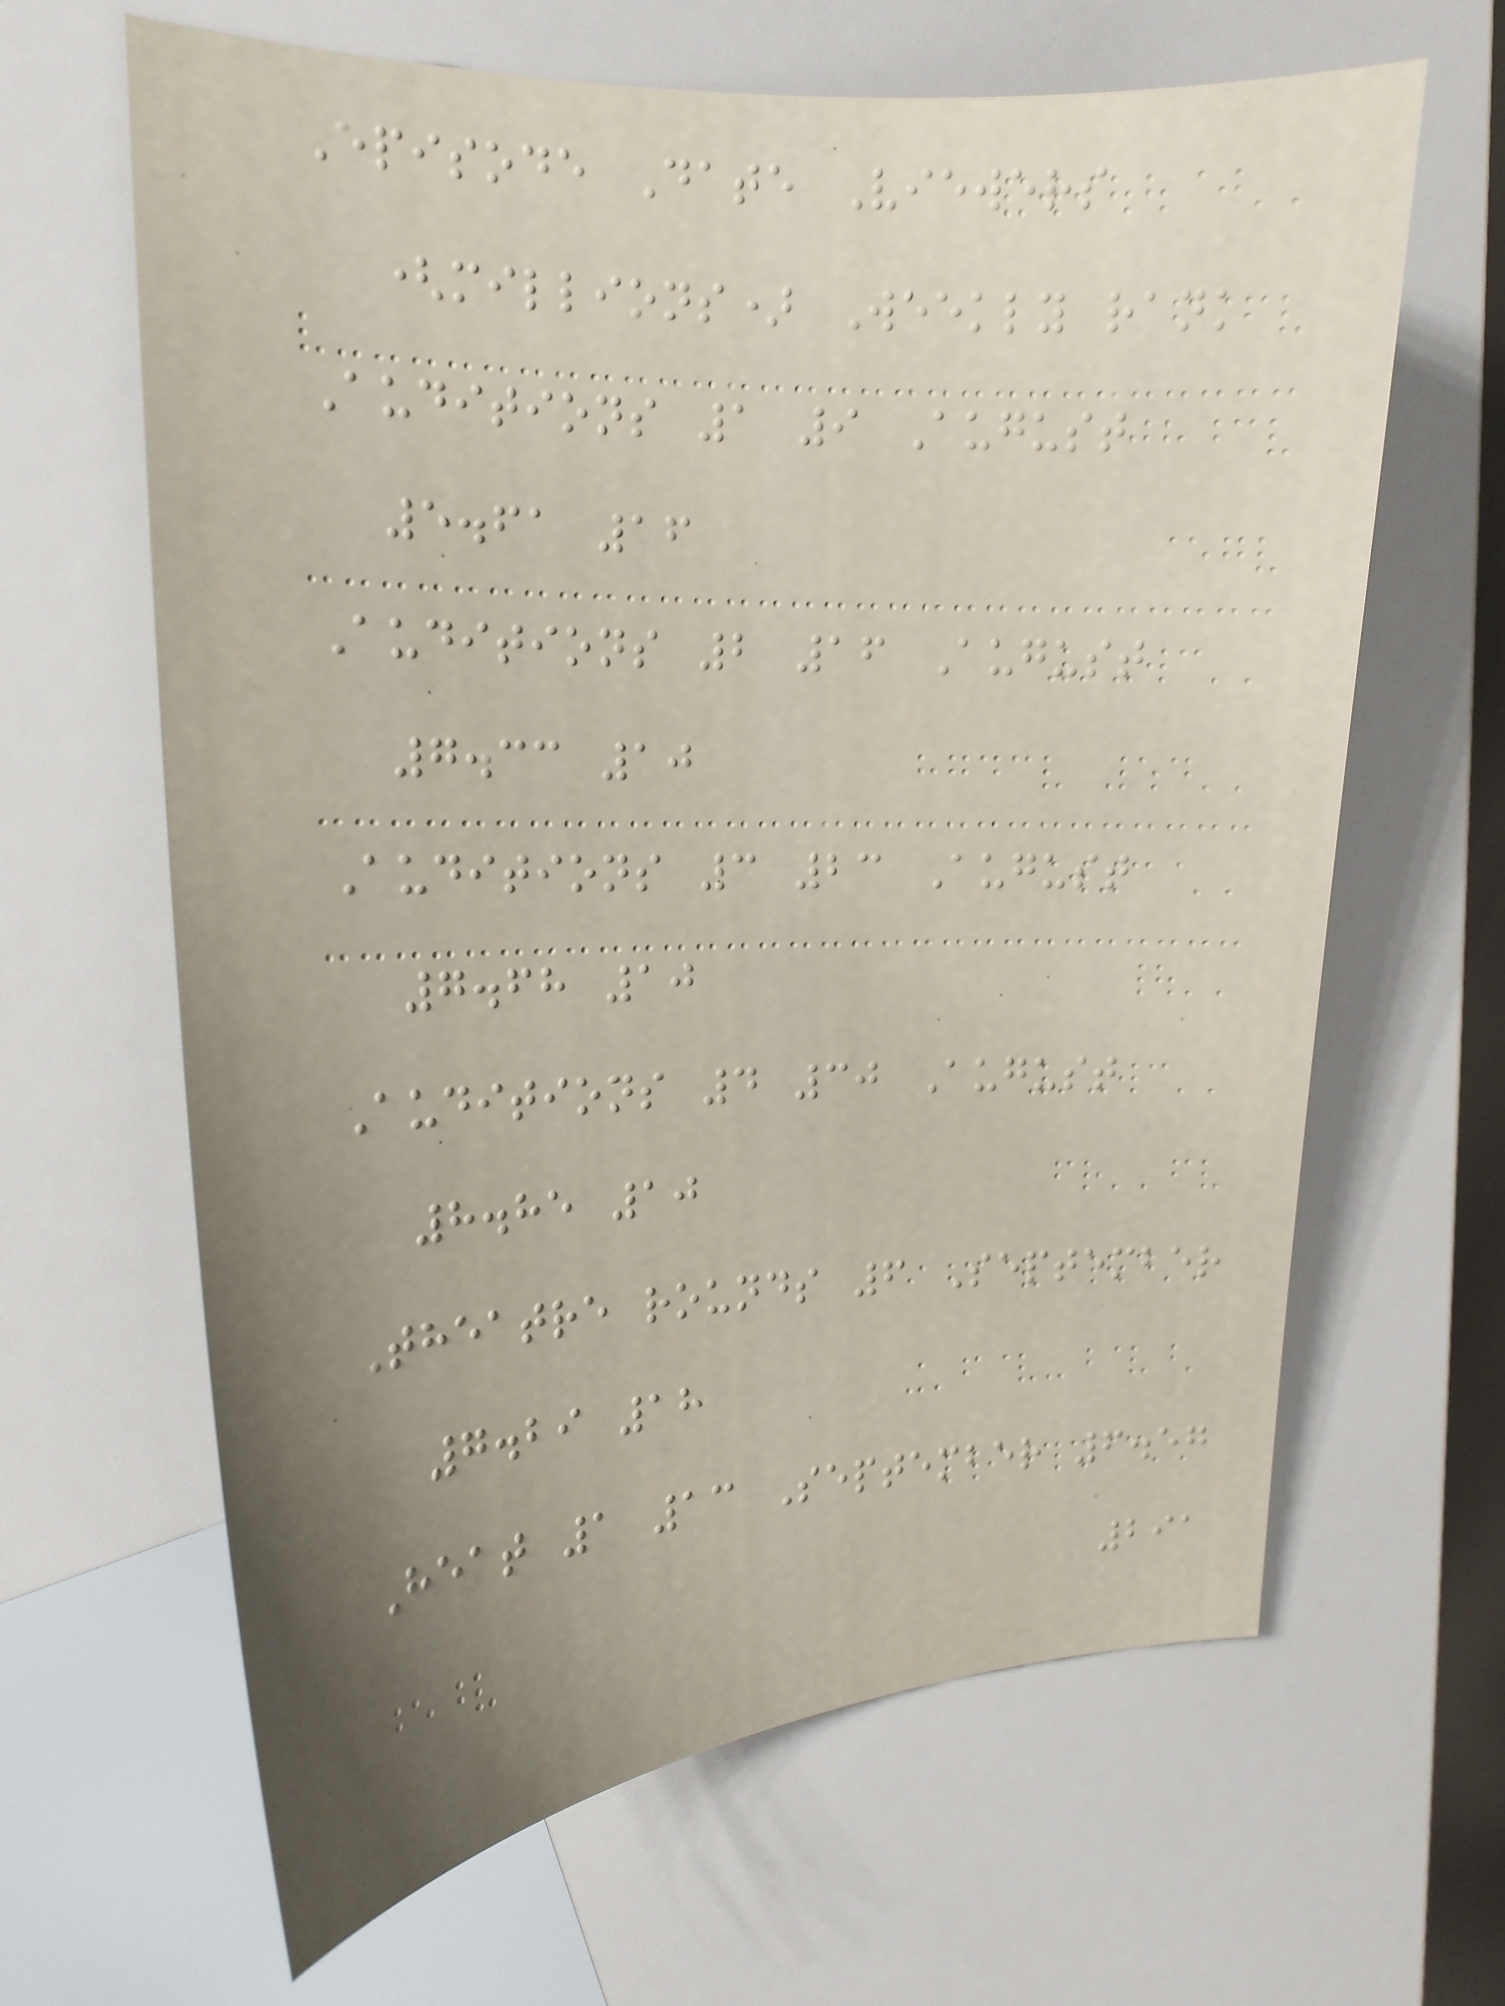Episode Date Viewers
(millions) Weekly rank
Auditions 1 9 August
5.61 16
Auditions 2 16 August
7.33 10
Auditions 3 23 August
7.68 10
Auditions 4 30 August
8.85 10
Theatre rounds 6 September
7.29 18
Heat 1 13 September 6.57
291
